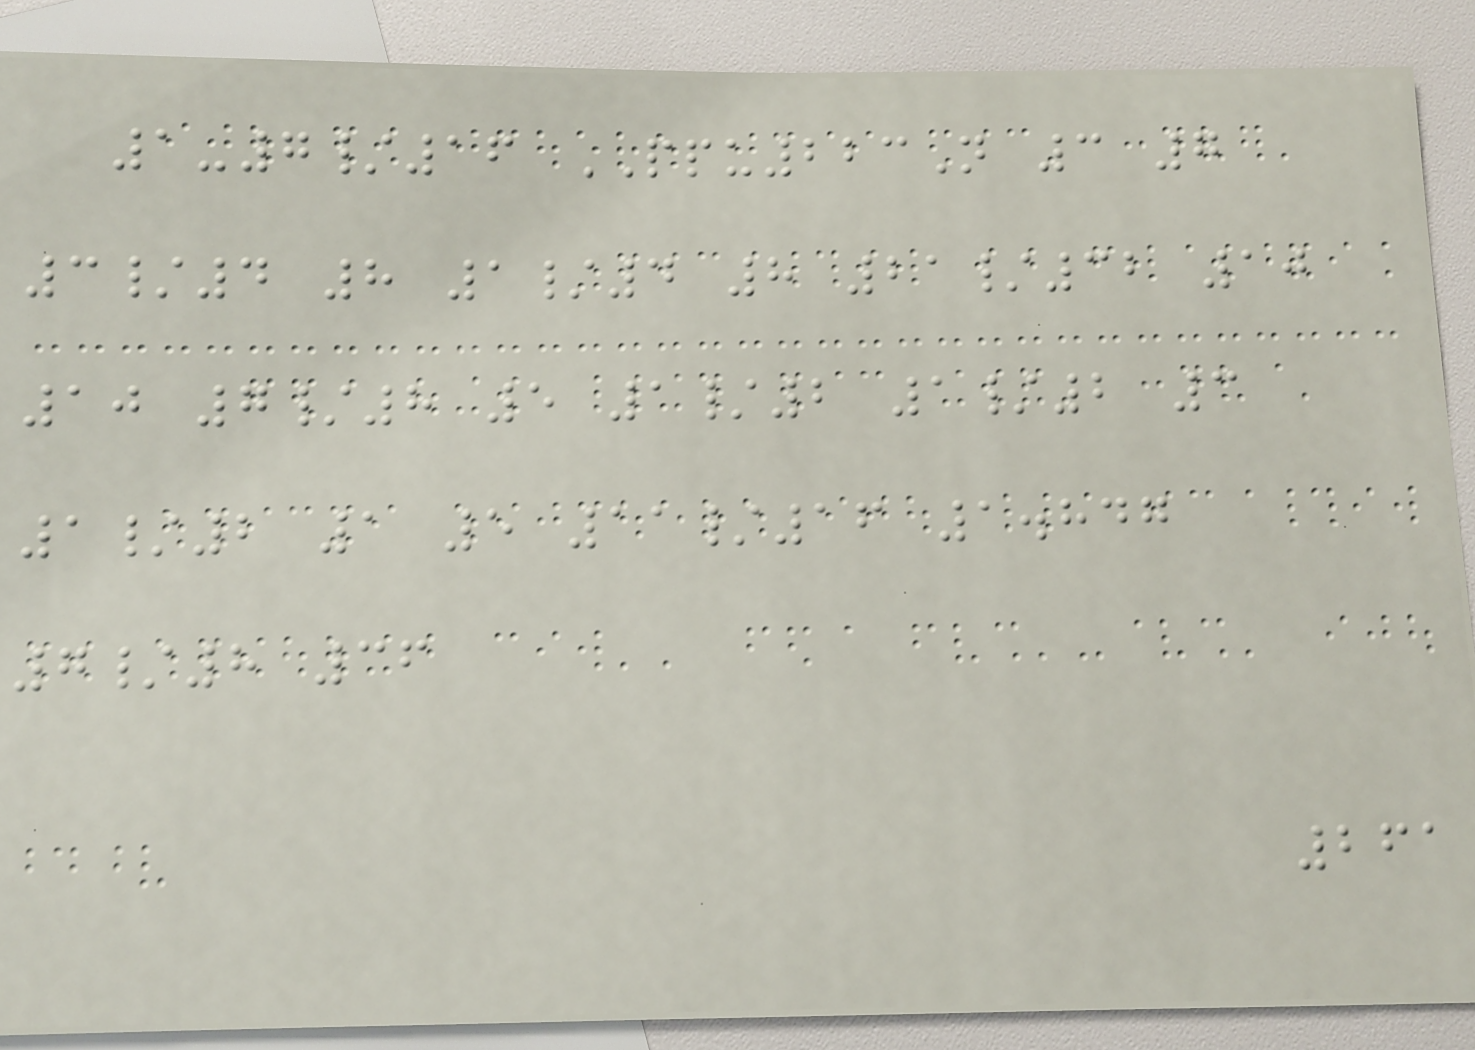1-7/16 PPU223N 3 7
3/4 8 1/4 8 21/32 10
10 7/8 5 1/2 1/2 3
1/2 1 5 11/16 1.847
7/8 36
261
